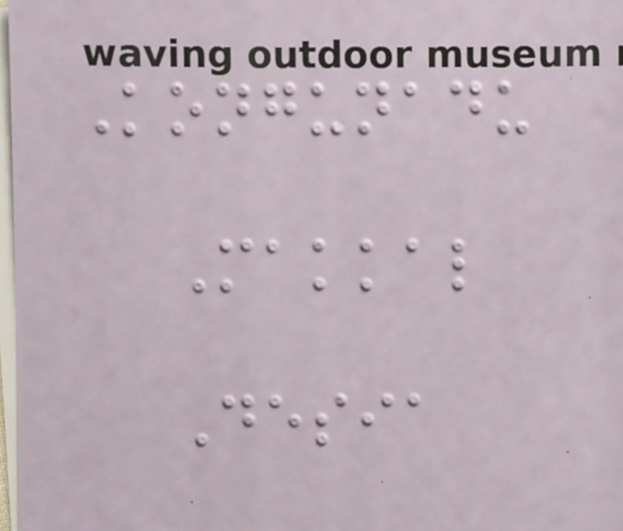Kongunadu
Makkal
Desia
